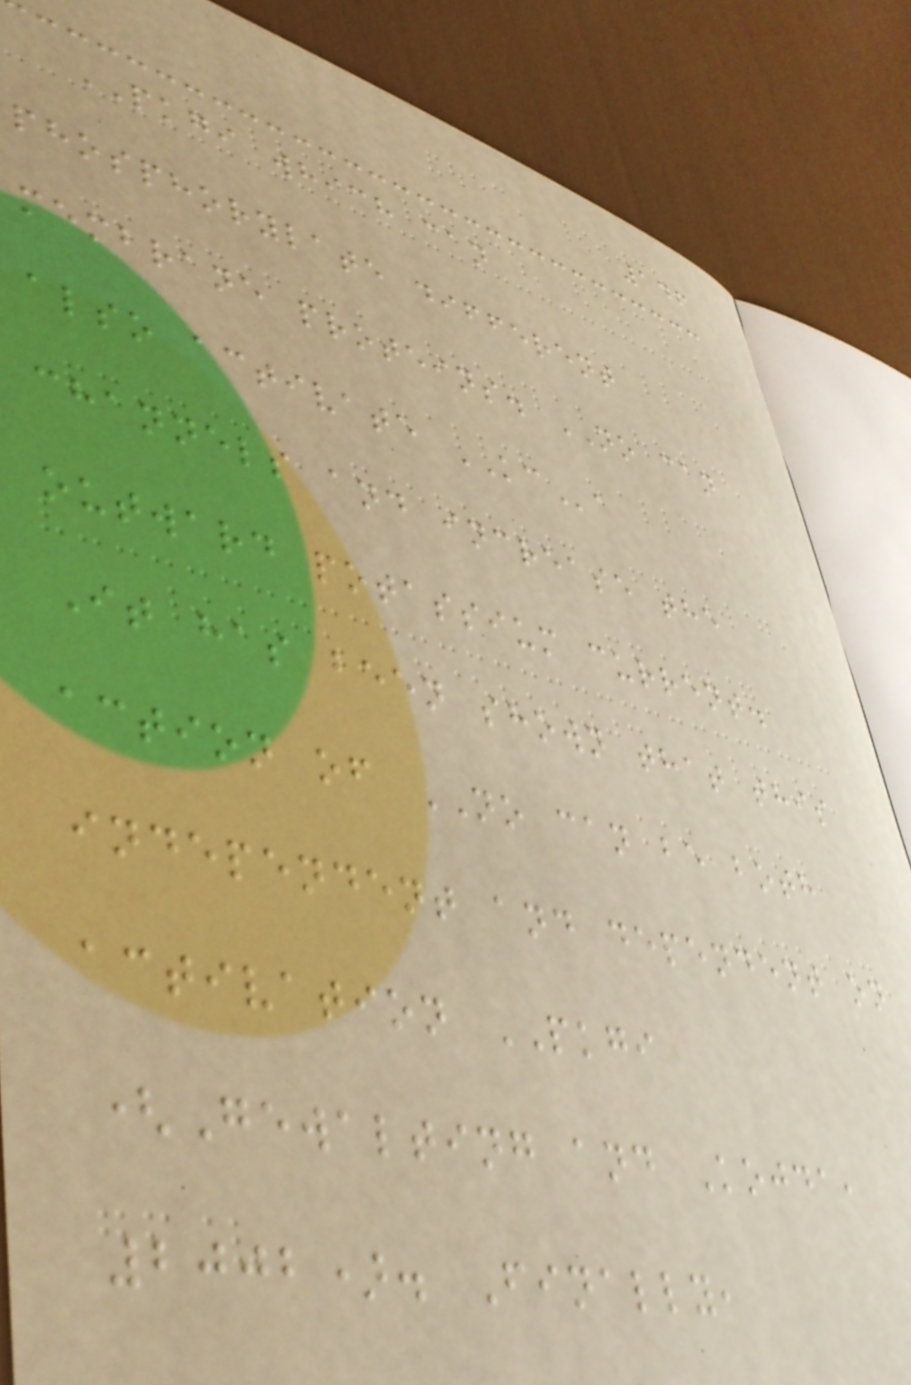146
PKGI which can
phosphorylate different
membrane proteins. NO can
also activate KCa
channels and increase the
outward potassium current.
It has been shown that this
action of NO can be both
independent and dependent on
activation PKGI
(Gewalting and Kojda,
2002). Finally,
